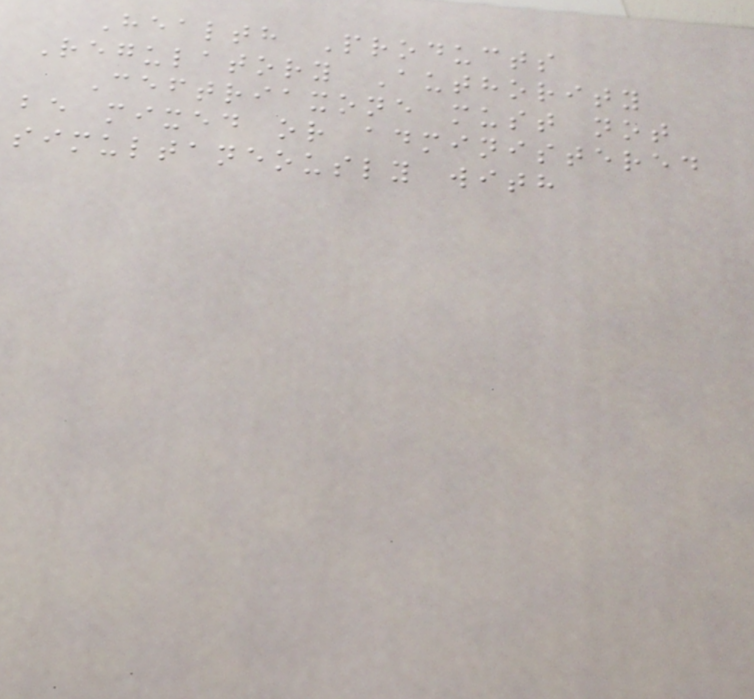Health Products
Regulatory Authority
Ceftriaxone must not
be mixed or administered
simultaneously with
